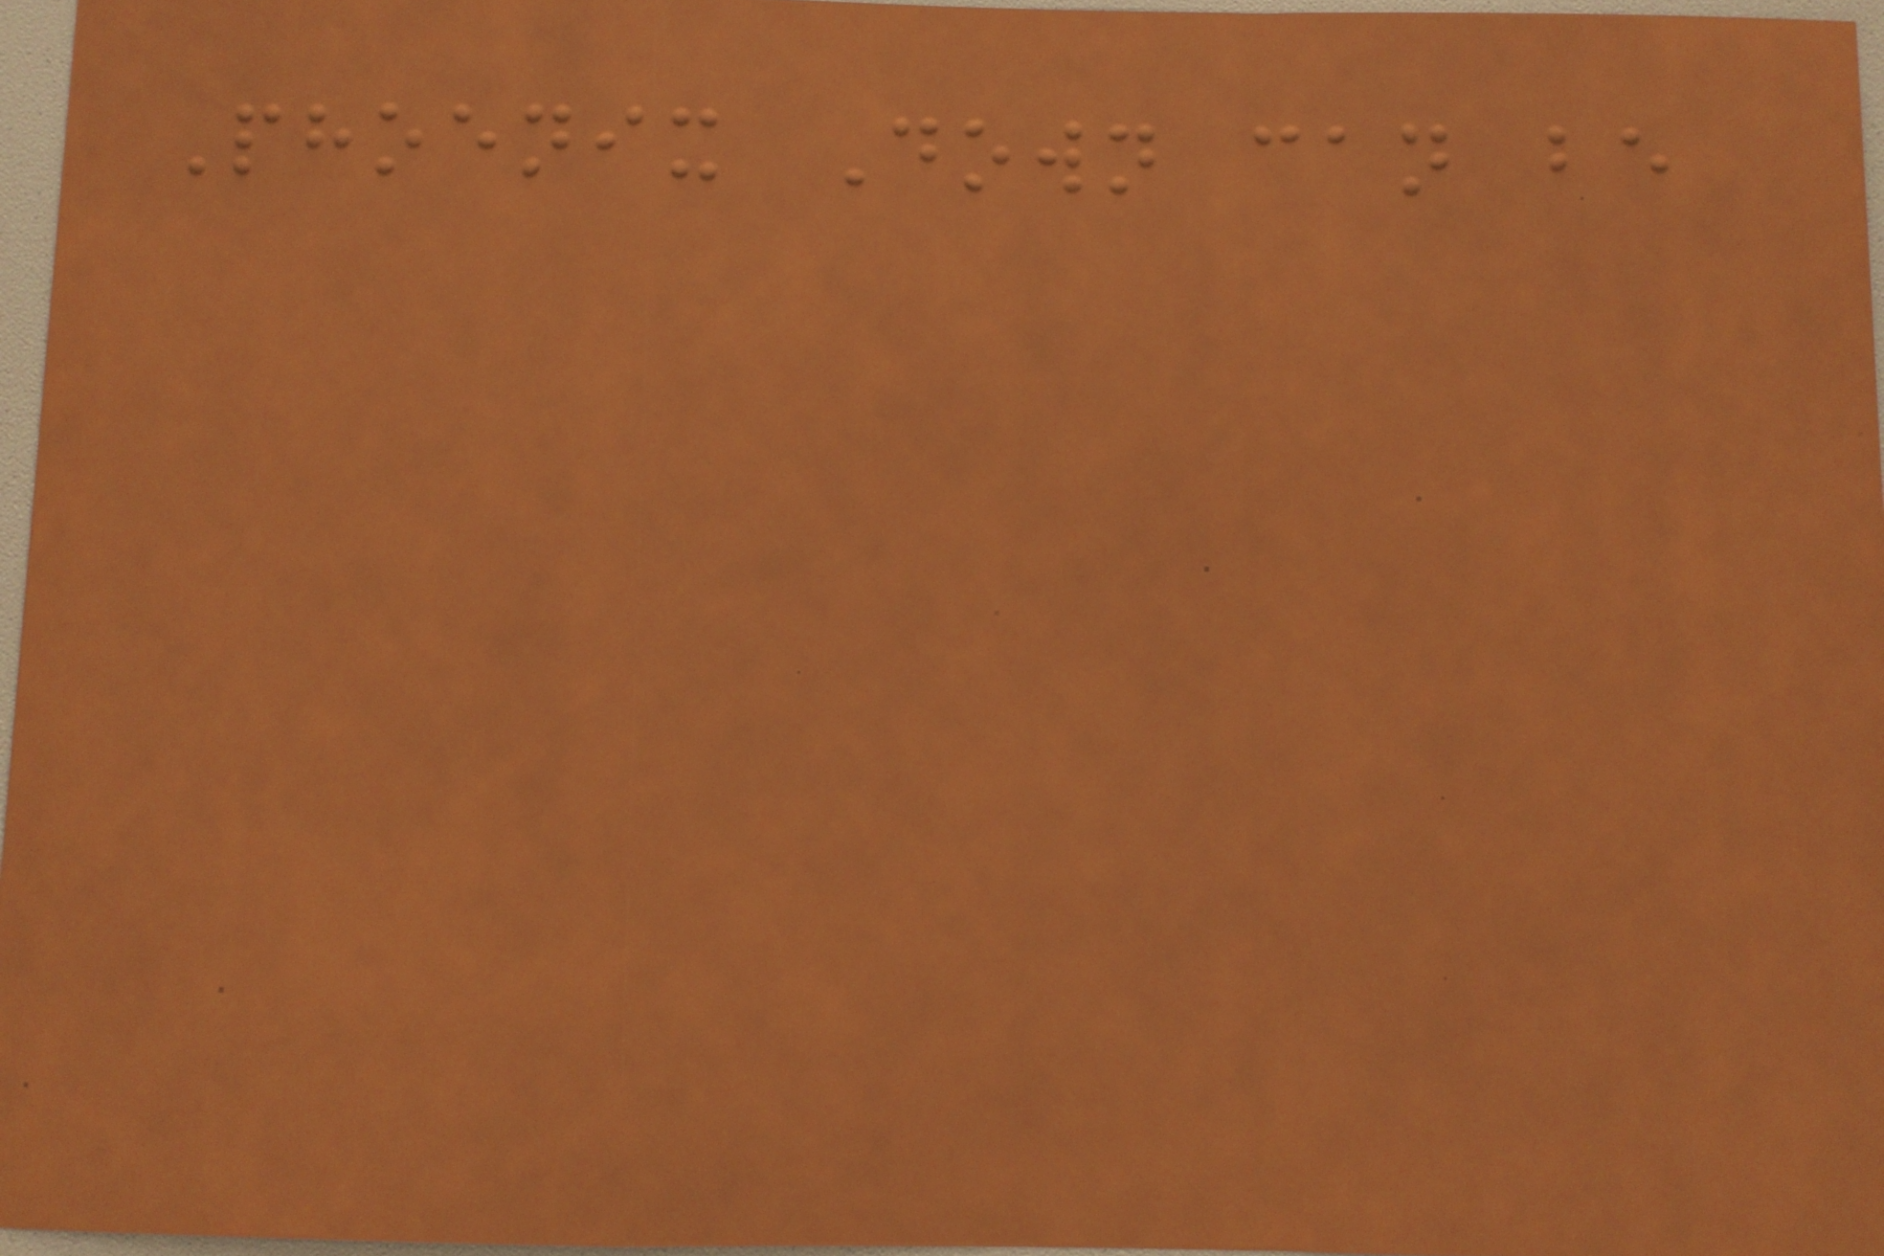Phoenix Down can be
